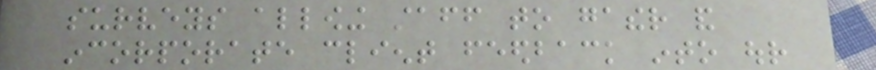surveys allowing staff to gather and
incorporate client feedback into our
